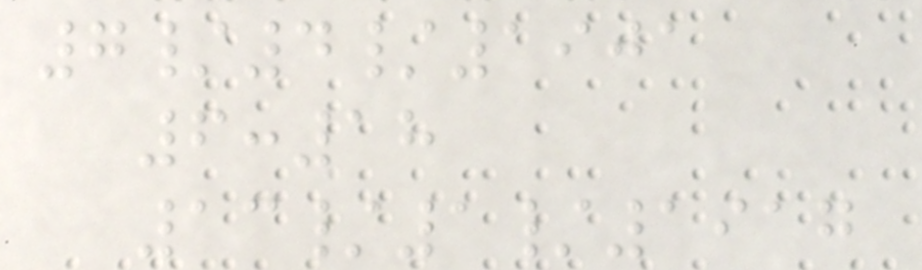7/4/1901
6:18
13/1/1917
